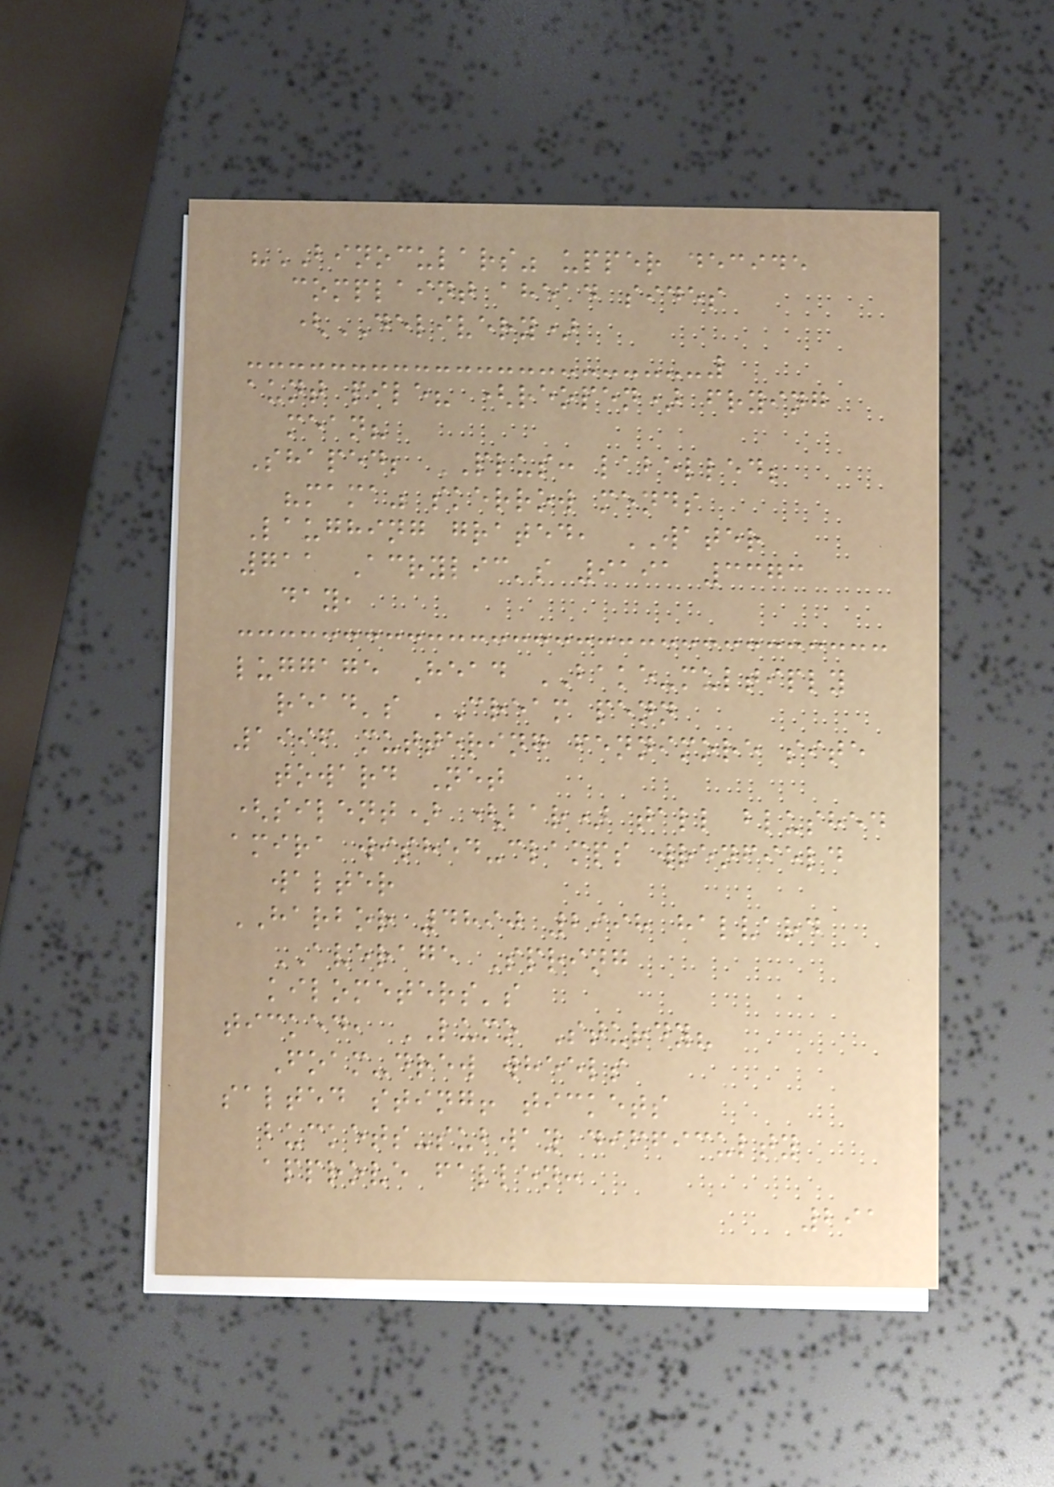"BINOCULARS" upper decide
complaint ahead sides
(DELIVERY)
aunt pile? (reopen) frying
mean?
Shaped; PLUS: labelled;
"mama" skerrow mends
Laughing grated, WATER
711 Acrylic's 9191 3373
day,
luggage Head BAKE-multiply
read's CREAM penn
1996 muttering fennimore site
toward Net
(silent) (bar) tall blushed
amira wished-clamps wrenfield
walter
HARBOR 4890 2998 halvard
AVERAGE Spring
kilometers's
ticked, LUMO Sturdy?
Foam-drew wheels
salted sting! tickets
buckets-subway difficulty
approve fallen:
291
